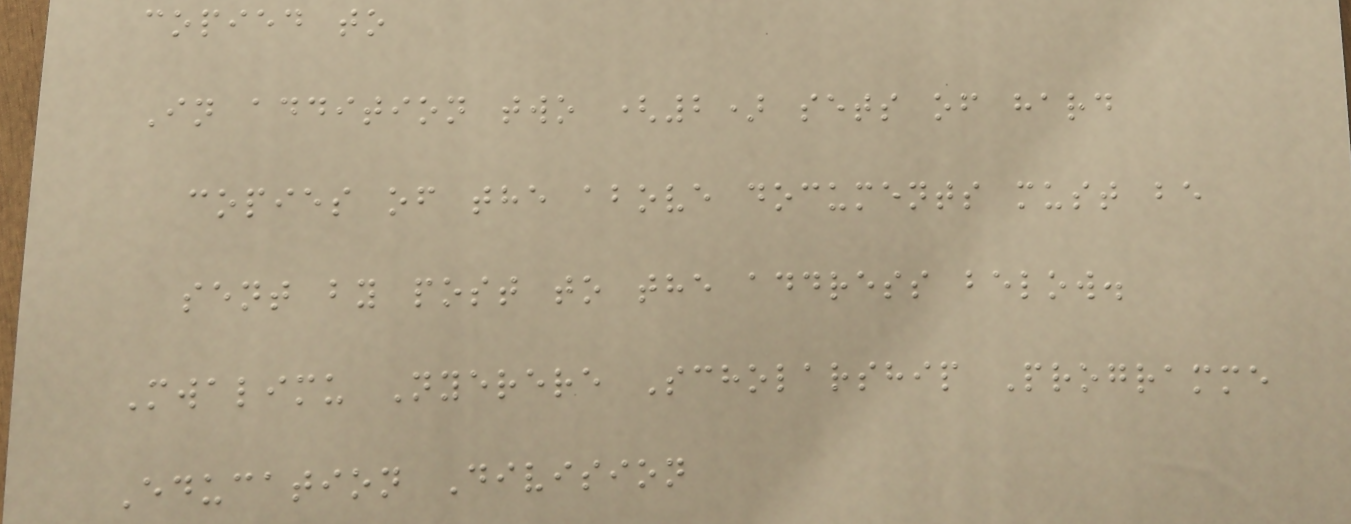copied to
In addition two (2) sets of hard
copies of the above documents must be
sent by post to the address below.
Mwalimu Nyerere Scholarship Programme
Education Division
